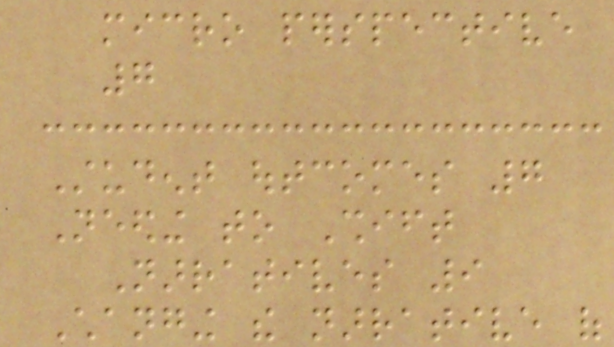micro perspective
7
Student outcomes 7
Needing to Shift
Narratives 9
Changing the narrative of
